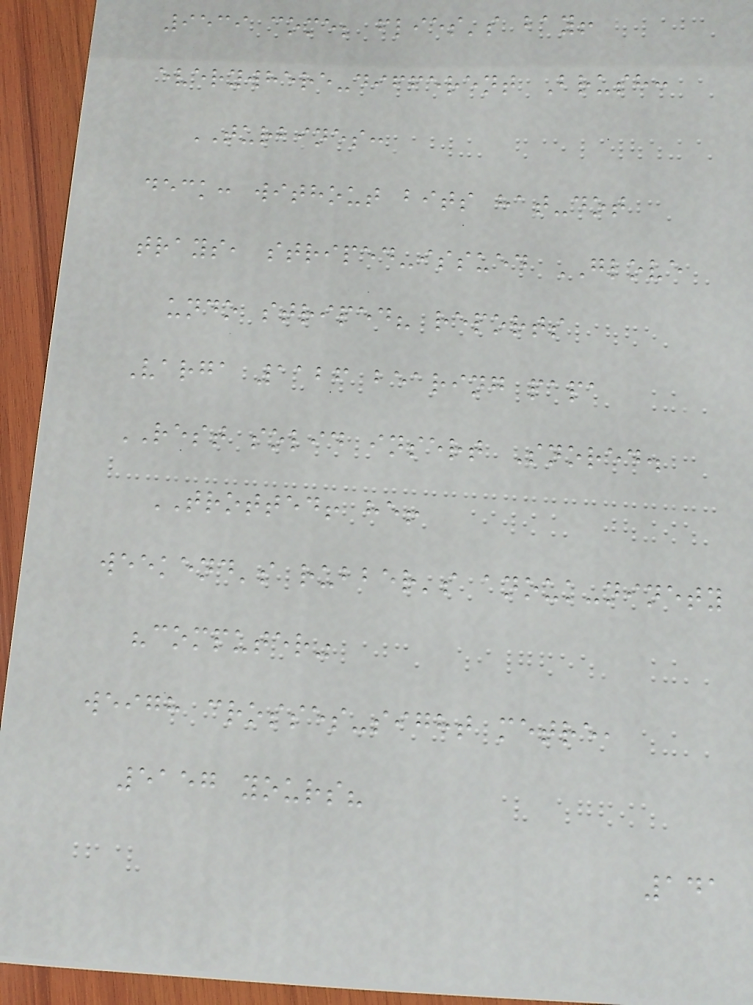9539 come; flies's bay!
everywhere-different Brush:
TURBINES:
deck: without bits hat-dot
trays, striped-issued GLOVE
undo striped? reports
Varga 1126 bearing papa
REST solid insert Snored.
TROTTED! he!
weekend's rubber's anouk-ninety
"computer"
weigh crosses-sight metre,
5157 yours?
141
